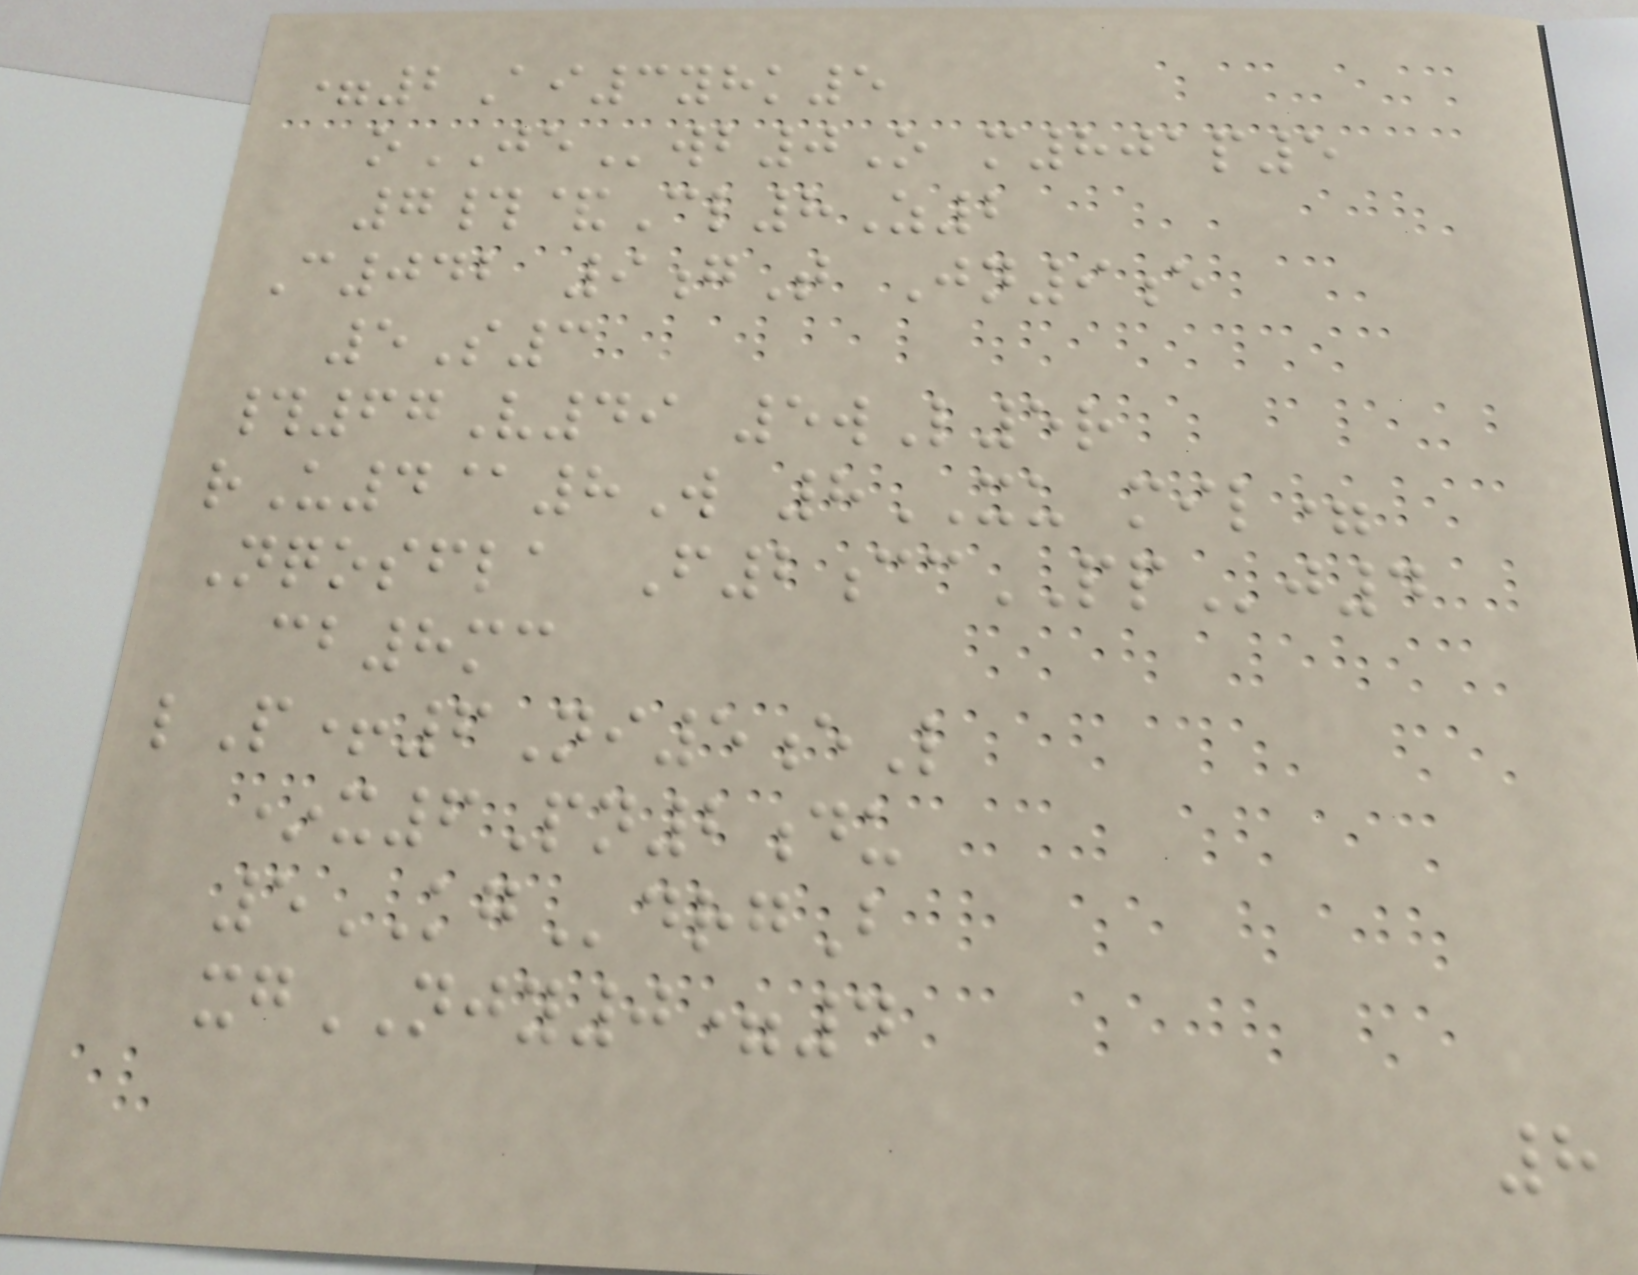=2Ai3yhk5
oJEwb0O m801p5
7#&Cl8Z2
C042 9gT Jn9e
5S3
#67V49 5wL5r
rU4@8W 8XU mil=
Nqosfla F2ccPPj4
cb8mc
lP+6Ni5eL
*x6Pn2du
5KGdrgB
xgNJY0=4
8
